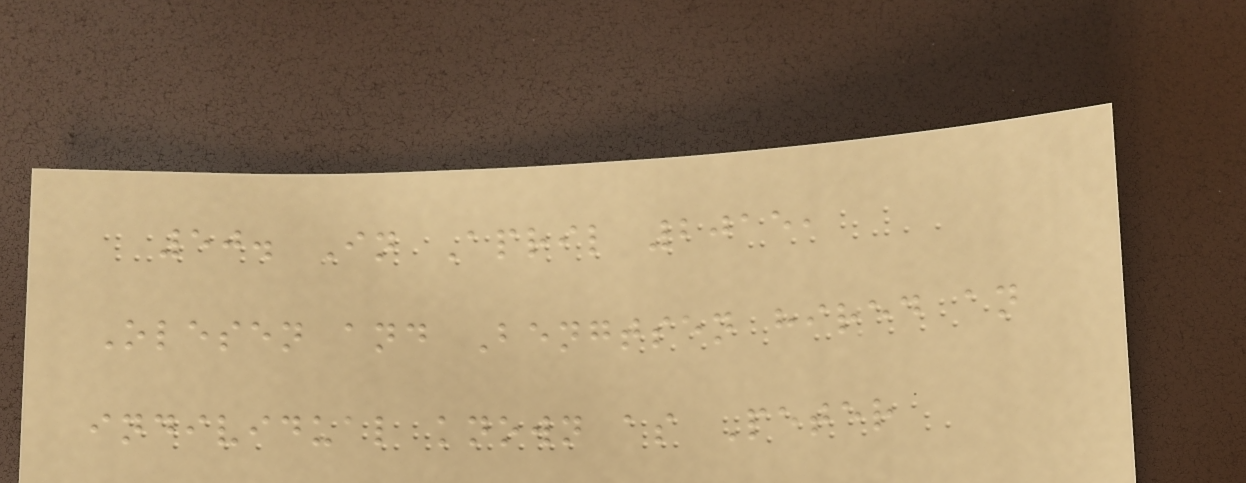50. In April 2015,
Olesen and Bengtsen hired an
individual known as Peter
